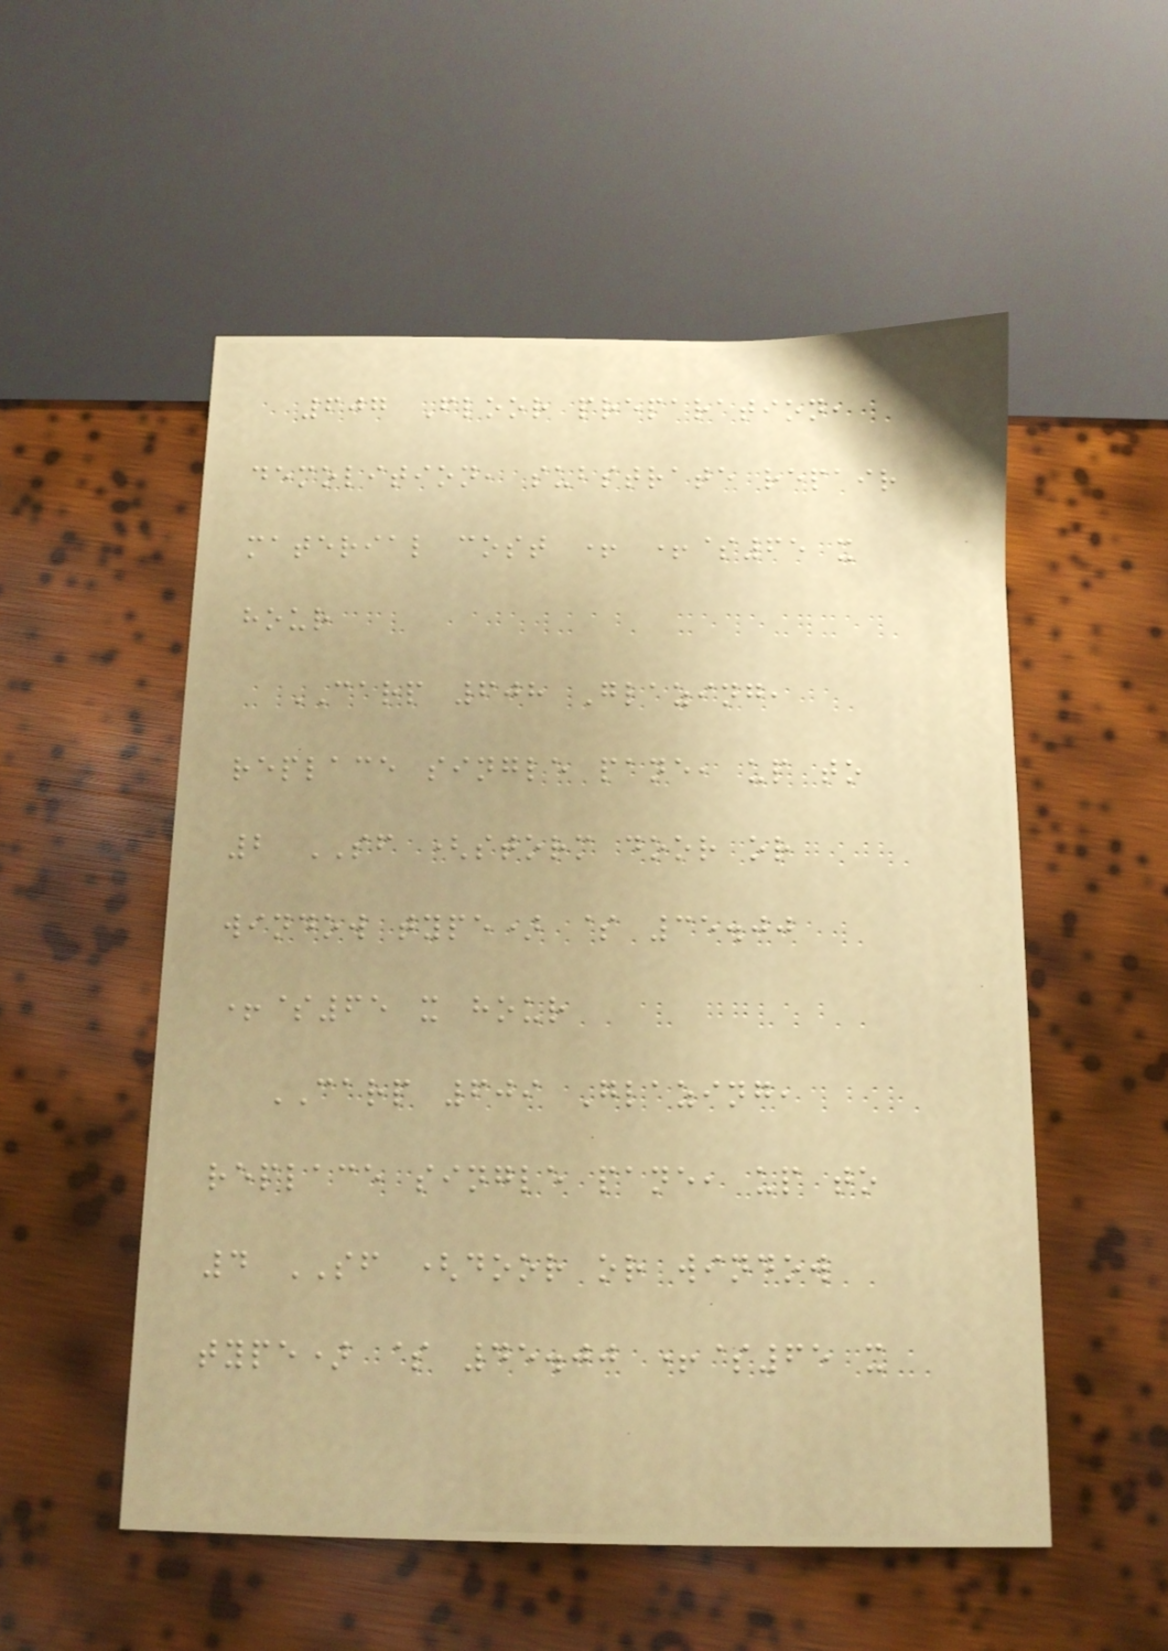607 Floor preparation,
demolition, substrate repair
material cost + +$65 x
hour
CARP 608 Glazing,
replace single pane, up to
2 SF (storm door or
window type) $ 35.00
+$65 x hour
CARP 609 Glazing,
replace single pane, up to
4 SF (door or window
type) $ 45.00 +$65 x
